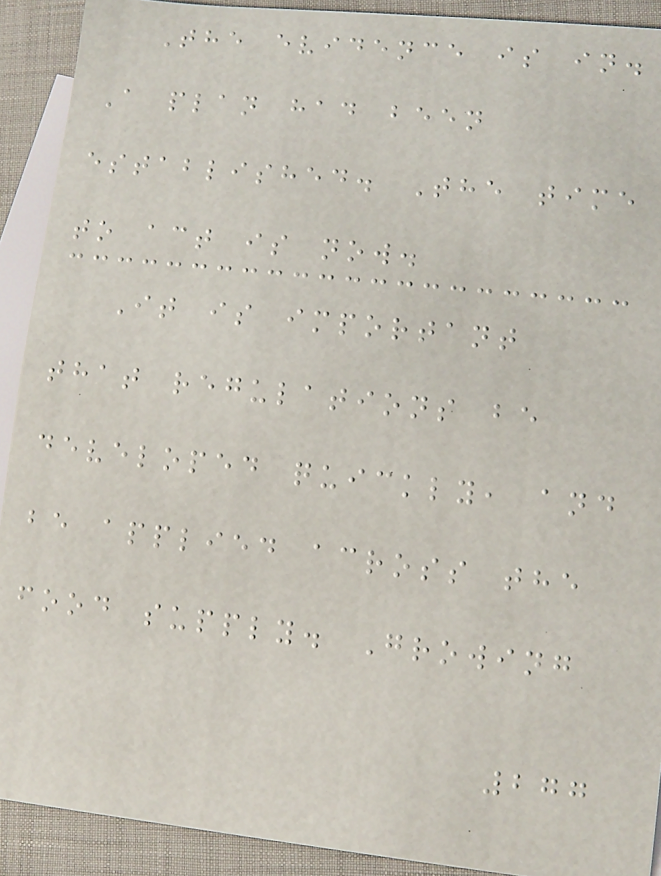The evidence is in.
A plan had been
established. The time
to act is now.
It is important
that regulations be
developed quickly, and
be applied across the
food supply. Growing
277
